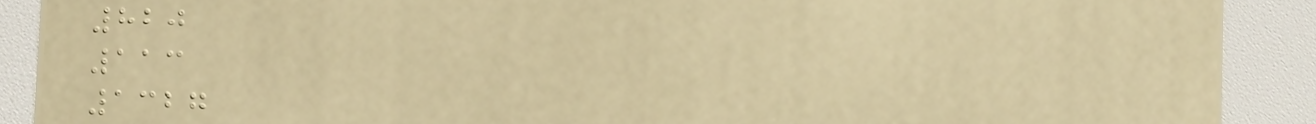820
113
1327
